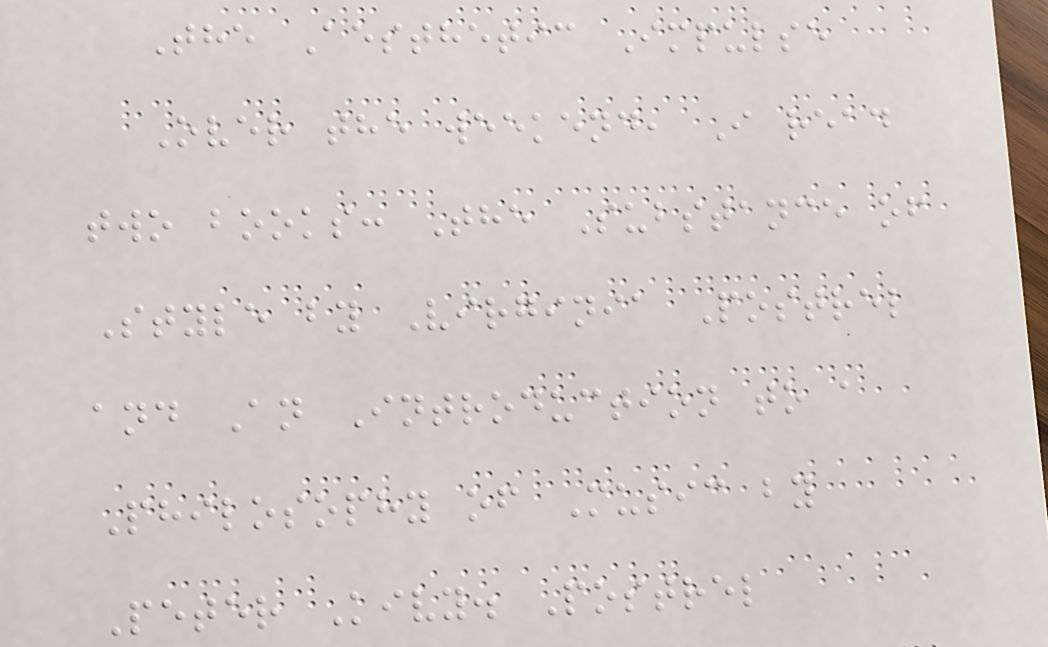The Aesthetic Impulse
Over the weekend, I read
two books: The Substance of
Style by Virginia Postrel
and An Introduction to a
Philosophy of Music by
Peter Kivy. Postrel
